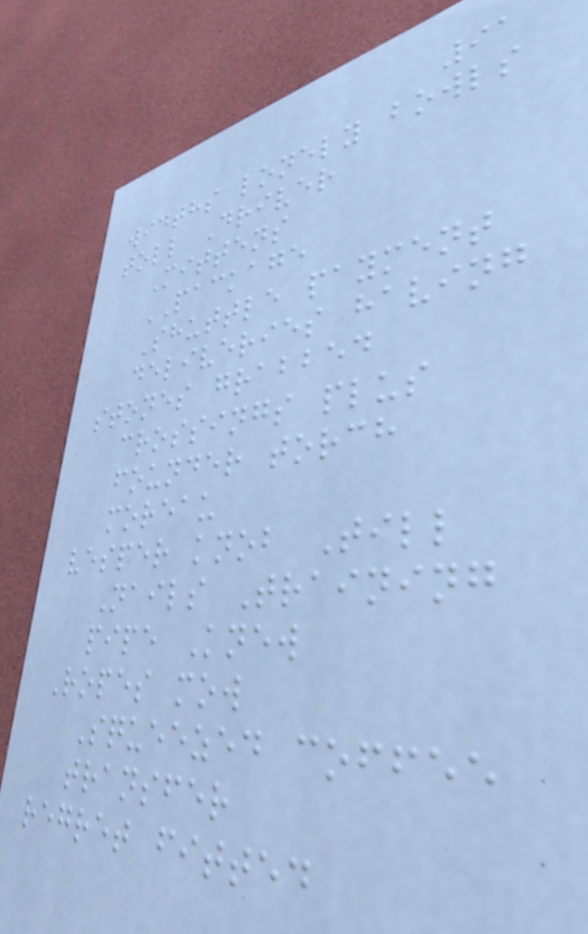91
widths lonely bowls
toll Driver
Mittens
PACKAGE
Shuttle payment
deliveries having
stones grabbed
crossings plus
founder torch
moreau
vesper knob Till
Nails Training
pipe Knew
Ropes mow
Squeezed coffee
transfer
regret fitted
